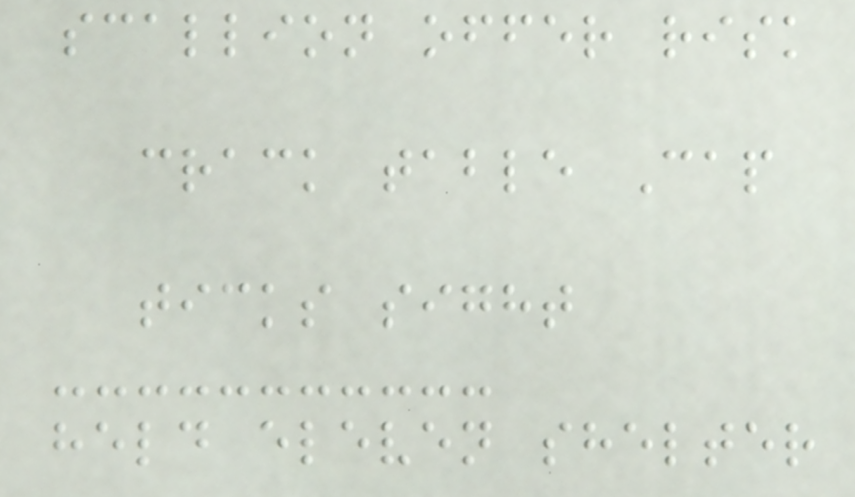scallion offer risk
crack table Cap
ticks sight
held eleven shelter
